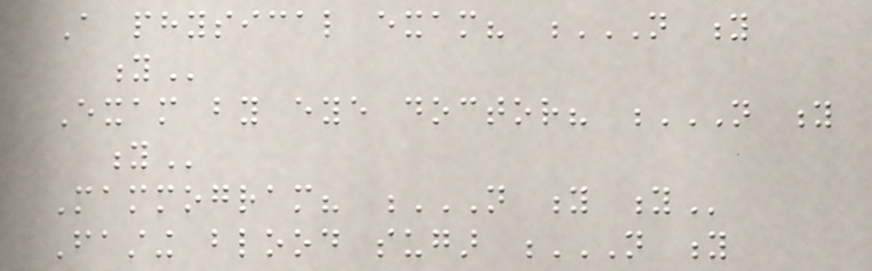A physical exam? N Y
Y
Exam by eye doctor? N Y
Y
Mammogram? N Y Y
Fasting blood sugar N Y
